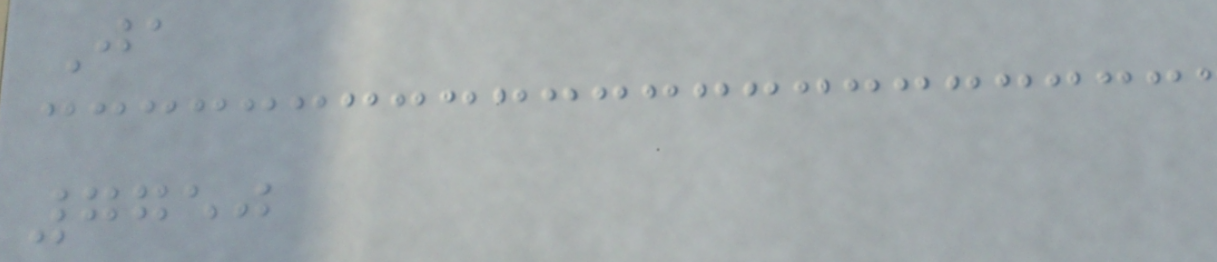Ja
7750
